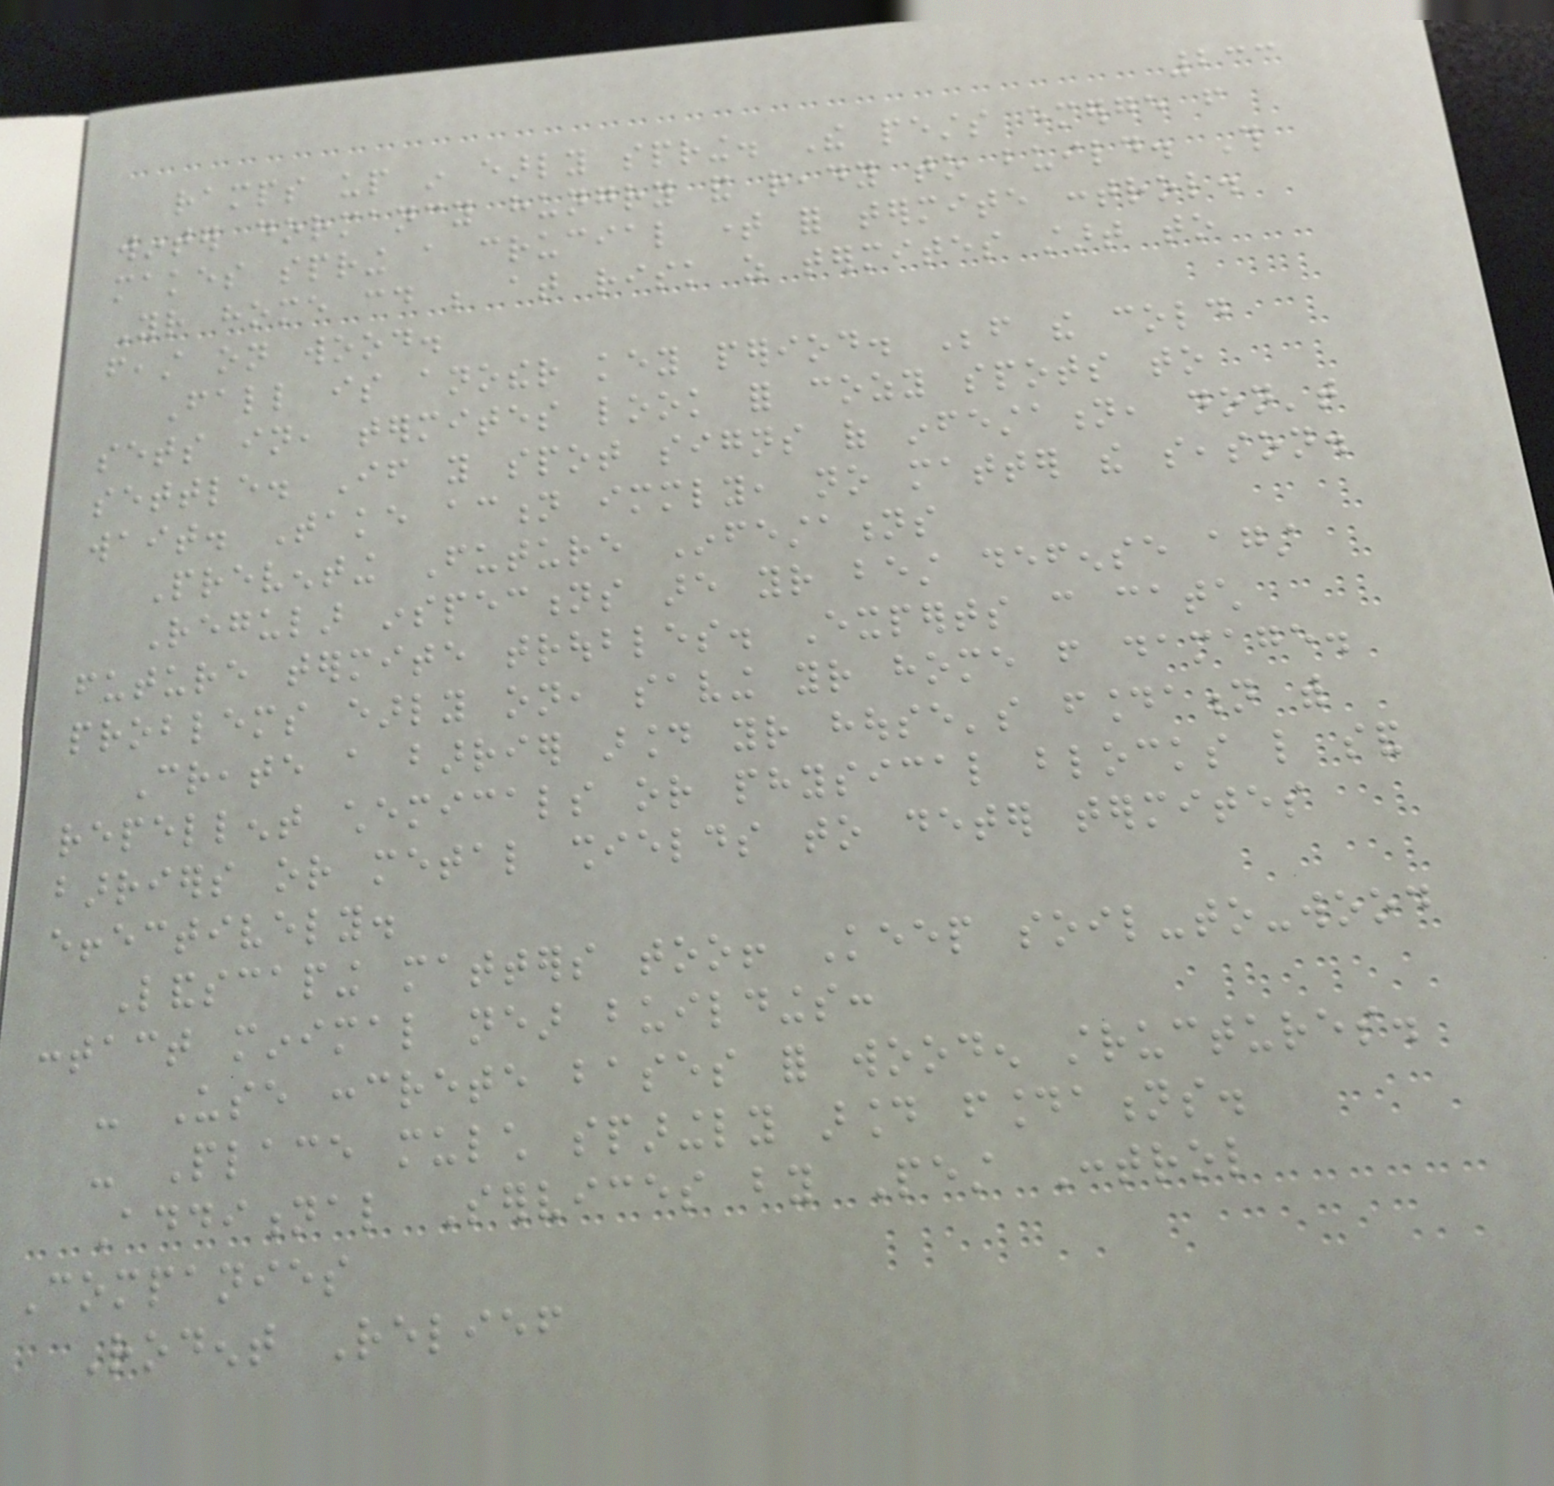233
ramps up in early spring. The pests emerge from
winter dormancy hungry and ready to build. This
makes spring a crucial time for termite control.
Your home could be at risk as termites start to
feast on wood.
Fall is another key period. Before the cold
sets in, termites look for cozy spots to
settle. If you spot signs of infestation, don't
wait. Take action immediately, no matter the season.
Preventing Future Infestations
Regular inspections are your best defense against
future termite troubles. Experts can catch
problems early on, saving your home from damage.
Create a barrier around your house's foundation with
repellent chemicals or physical blocks like sand
barriers or metal shields to deter termites
effectively.
Landscaping matters too! Keep soil-to-wood
contact minimal near buildings:
- Use concrete bases for wooden structures.
- Place mulch sparingly around foundations.
Additional Services by Pest Control
Companies
Rodent Relief
